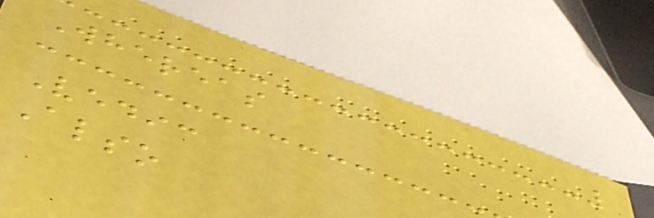Whereas
Vedic
Also
